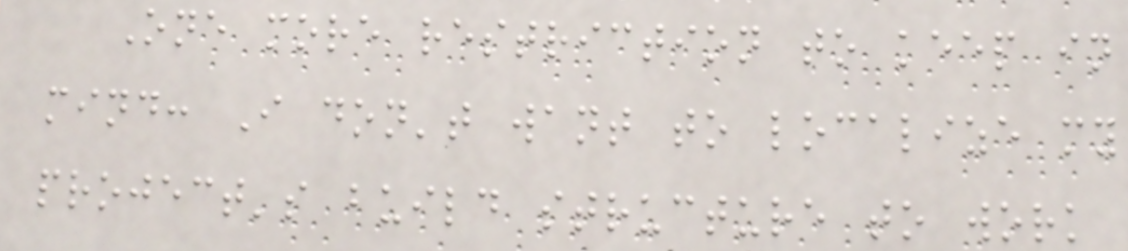One more restriction to keep in
mind: I don't want to localize my
project's build structure to work
